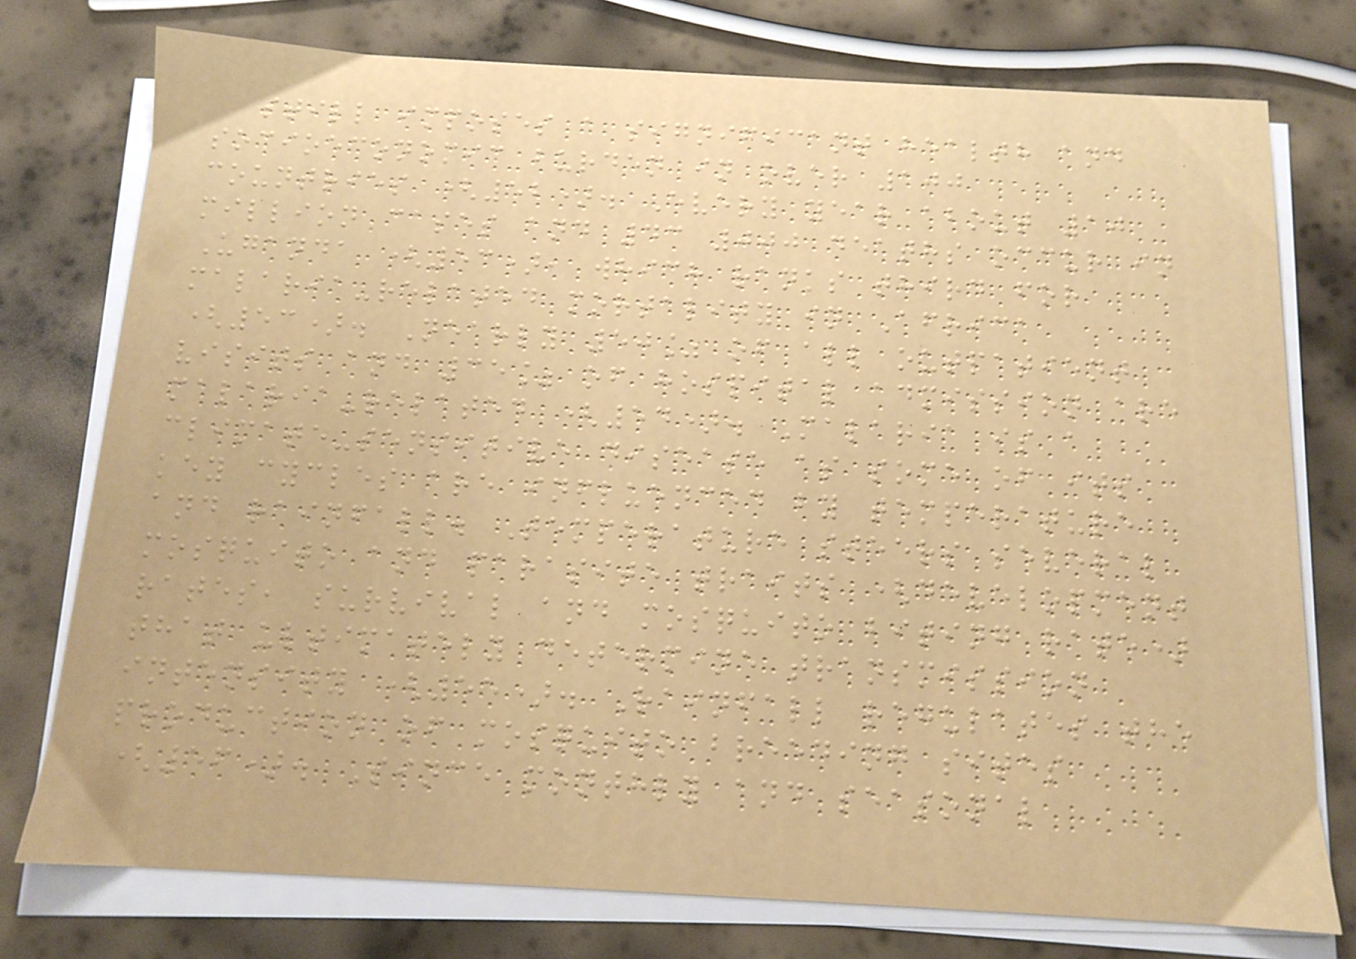still imposes a significant health and
socioeconomic burden in over 100
countries (52). Every year about 10
million cases and 43 000 deaths occur in
Uganda (53), which ranks third for
malaria-related mortality in Africa
(53). Nearly 50% of all outpatient
visits and 35% of hospital admission are
malaria-related (54). Malaria is a
climate-sensitive disease as some of its
key cycles are influenced by temperature
and rainfall. Temperature steers several
mosquito and parasite traits (development
rates, survival and mosquito biting rate)
that ultimately determine transmission
intensity (55). Rainfall regulates the
production of mosquito breeding sites
(56). Since monthly and seasonal
